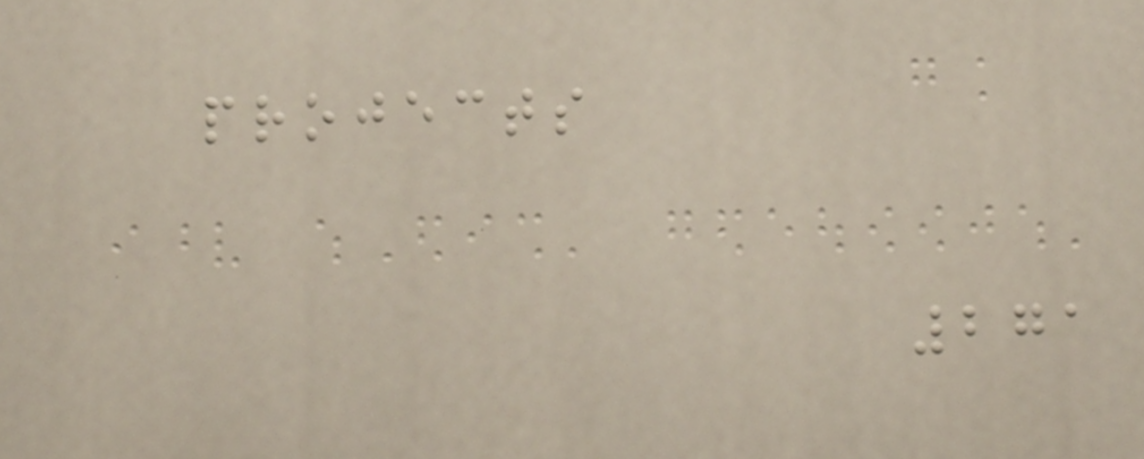projects
271
